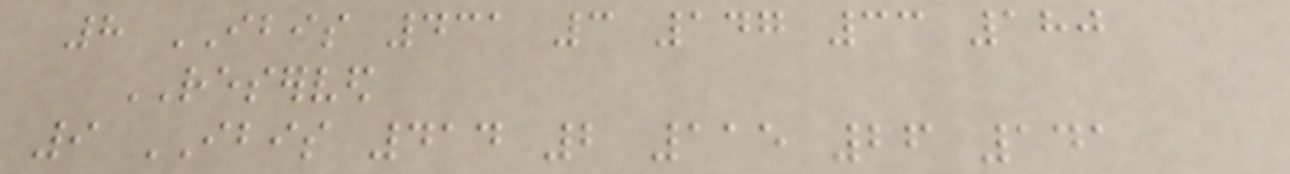8 IBIS 431 3 147 33 180
RESERVED
9 IBIS 414 2 115 26 141
